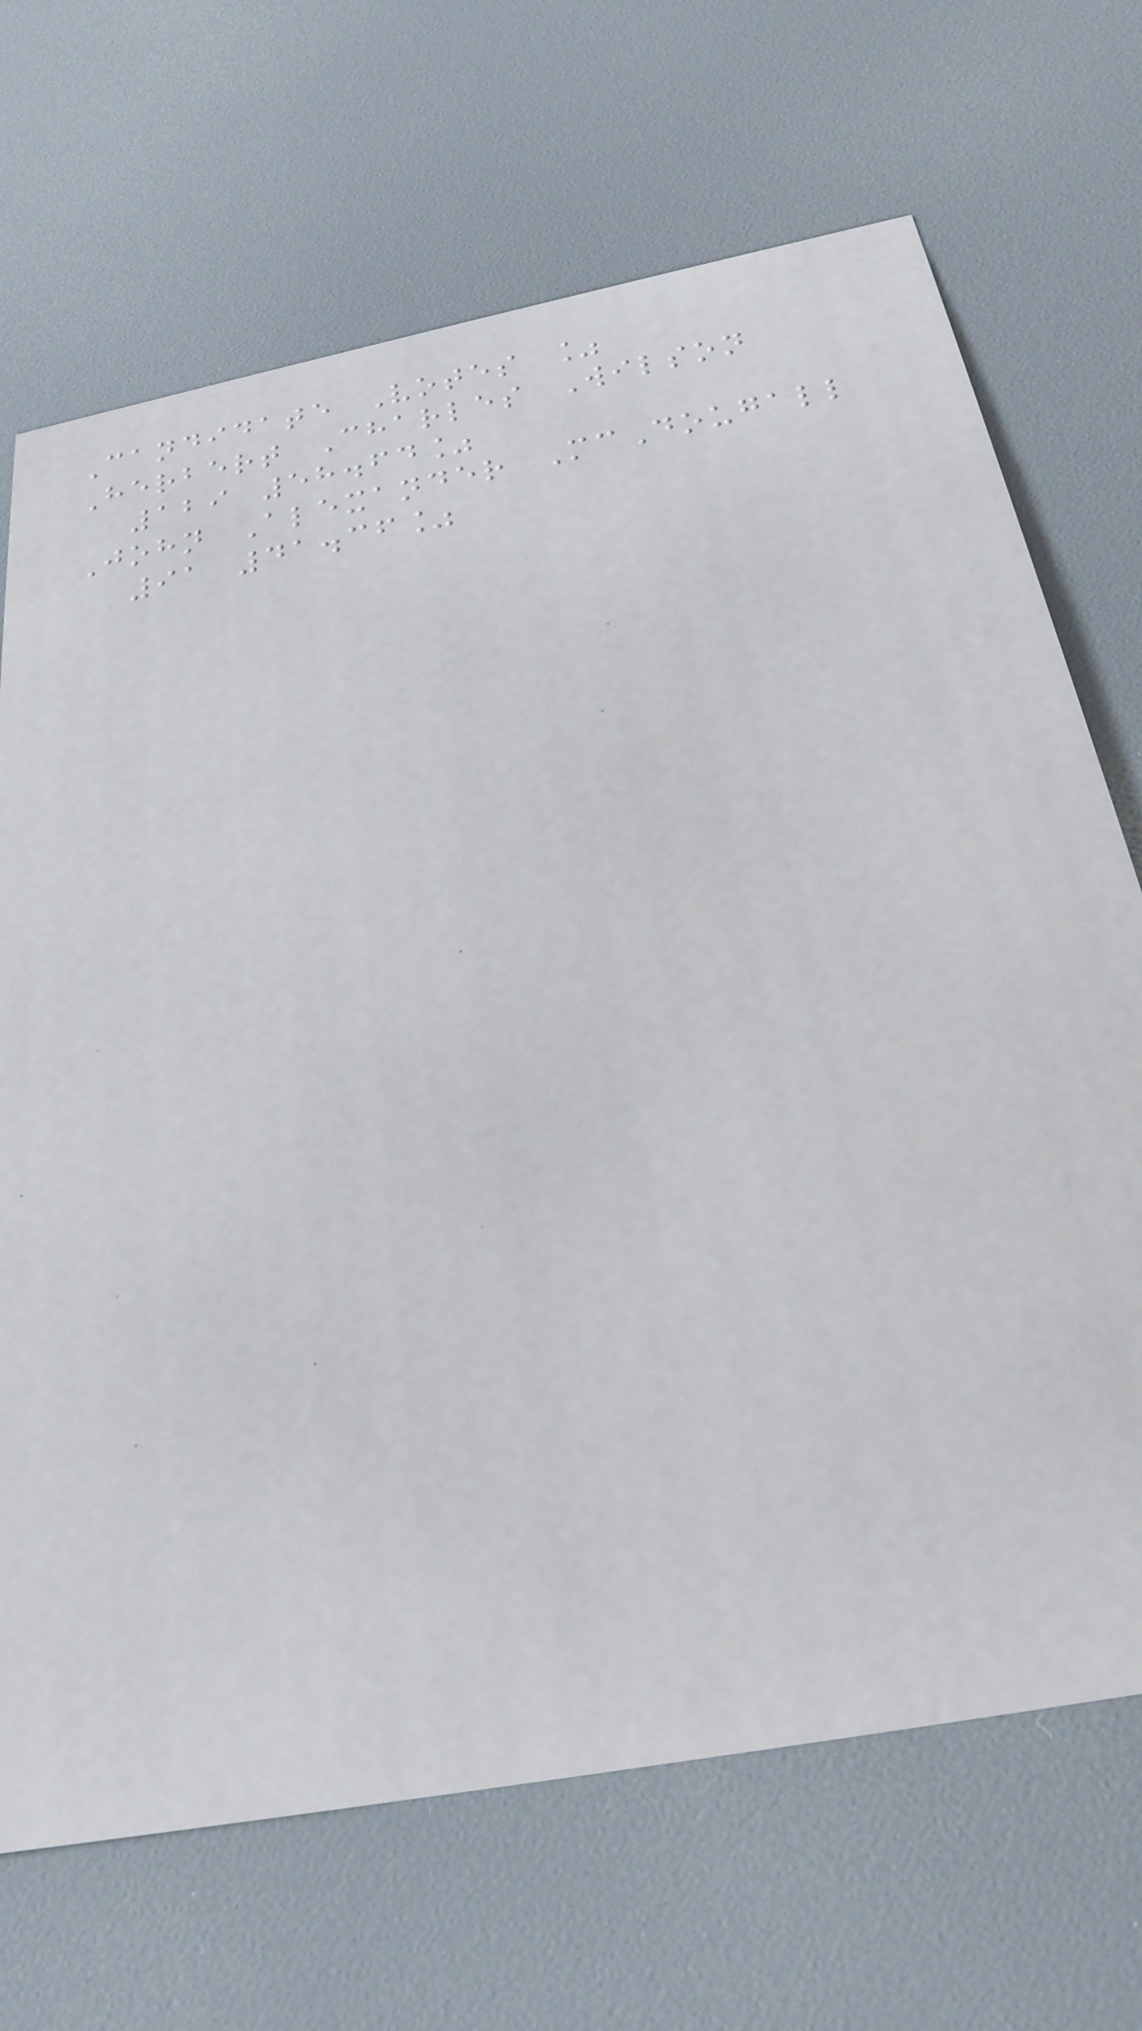Candidate Votes %
Herbert Charles Wilson
129 58.64%
John Alexander McDougall
91 41.36%
